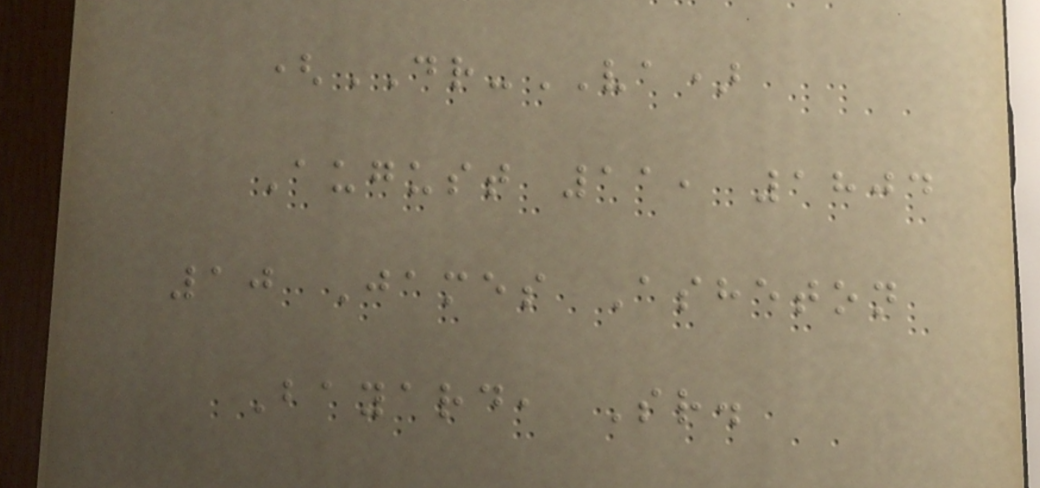(DR-VA)
August 11, 1804
10 James Asheton
Bayard, Sr.
